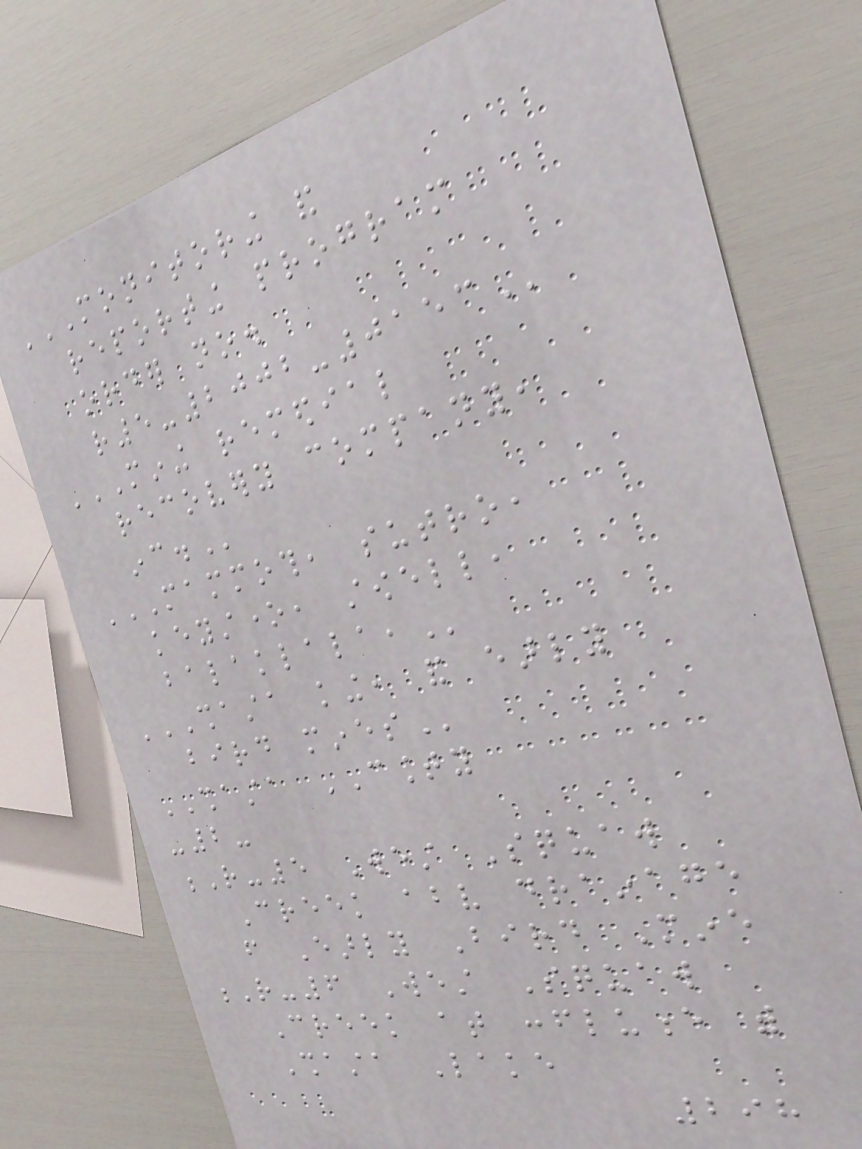MONITORING AND
REPORTING PROGRAM
ORDER NO.
R5-2002-0153
MINING REMEDIAL
RECOVERY COMPANY,
INC.
MAMMOTH, SUTRO,
KEYSTONE, STOWELL,
BALAKLALA,
SHASTA KING, AND EARLY
BIRD MINES
SHASTA COUNTY
-2-
R-5 West Squaw
Creek above drainage
from Early Bird Mine
R-6 West Squaw
Creek at confluence with
Shasta Lake
298
